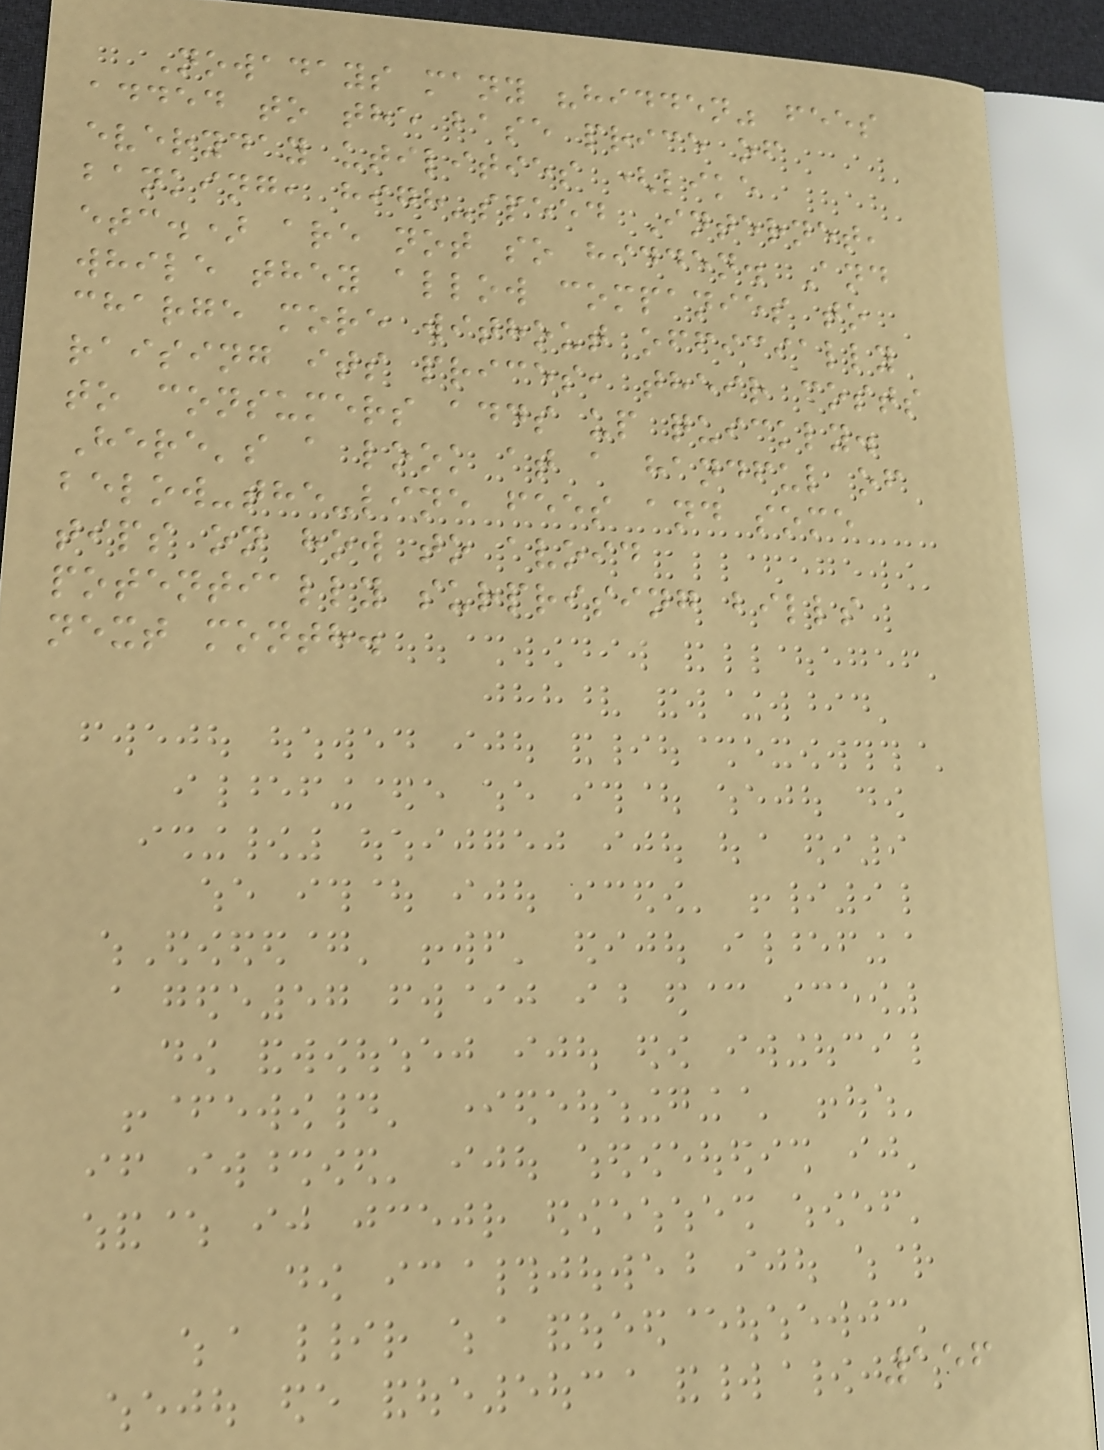Nowadays many "hidden" fees
added to the base price of
everyday utilities (like
banking, high-speed Internet,
etc.) are not so hidden. And
while they allow companies to
charge more without officially
raising its prices, their costs
to consumers adds up quickly.
Here's a look at a handful of
below-the-line fees and some
tips on how to avoid
potentially surprising bills
next month.
156
